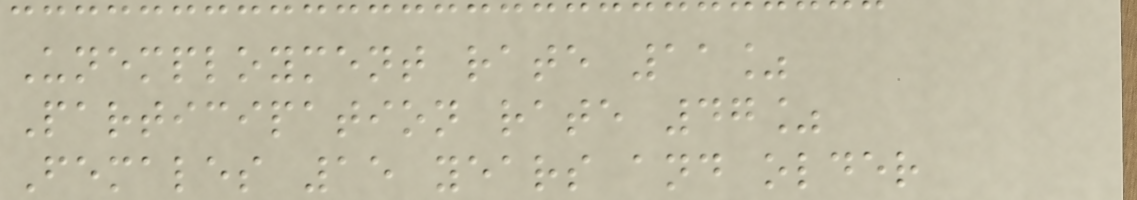Unemployment rate 11%
Participation rate 47%
Females 15 years and older
